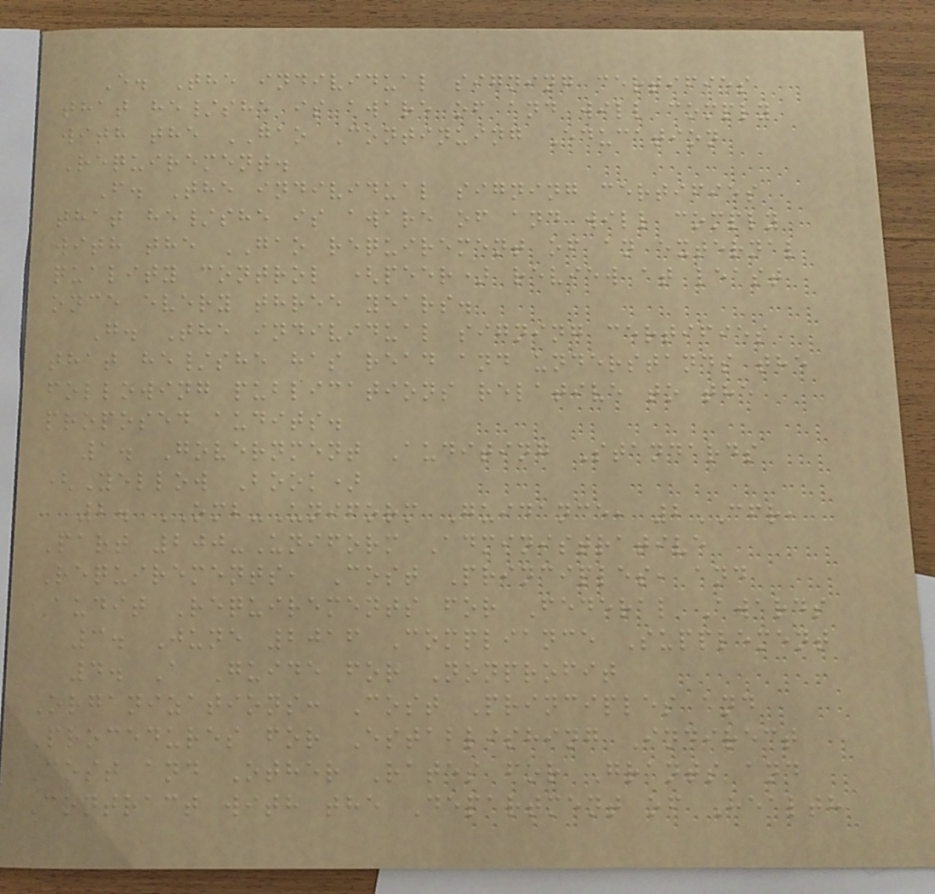E. The individual signing certifies
that he/she is aware of and will comply
with the GAO Continuing Education
Requirement.
F. The individual signing certifies
that he/she is aware of and will comply
with the GAO requirement of an external
quality control (peer) review at least
once every three years.
G. The individual signing certifies
that he/she has read and understands the
following publications relative to the
proposed audits.
1. Government Auditing Standards
(Yellow Book)
2. OMB-Uniform Guidance, 2CFR,
Part 200-Uniform Administrative
Requirements, Cost Principles, and
Audit Requirements for Federal Awards
3. June 2016 Compliance Supplement
4. A Guide for Nonprofit
Organizations: Cost Principles and
Procedures for Establishing Indirect
Cost and Other Rates for Grants and
Contract with the Department of Health
